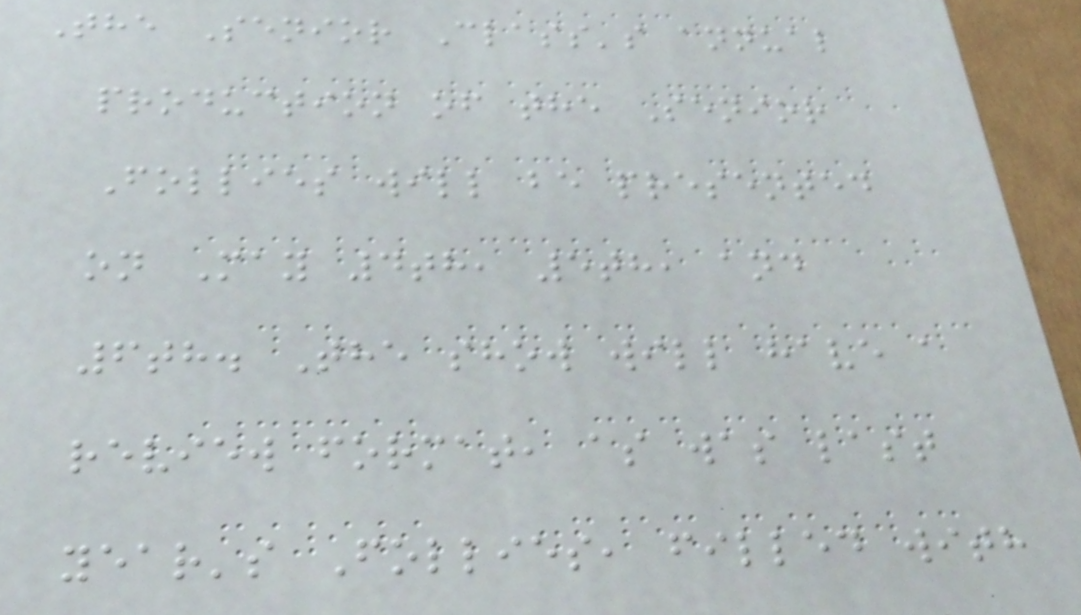The Senior Class's annual
production of the Senior
Follies will be presented
on May 4th, 5th, and
6th. The show will have a
review format, as was last
year's Follies, filled with
